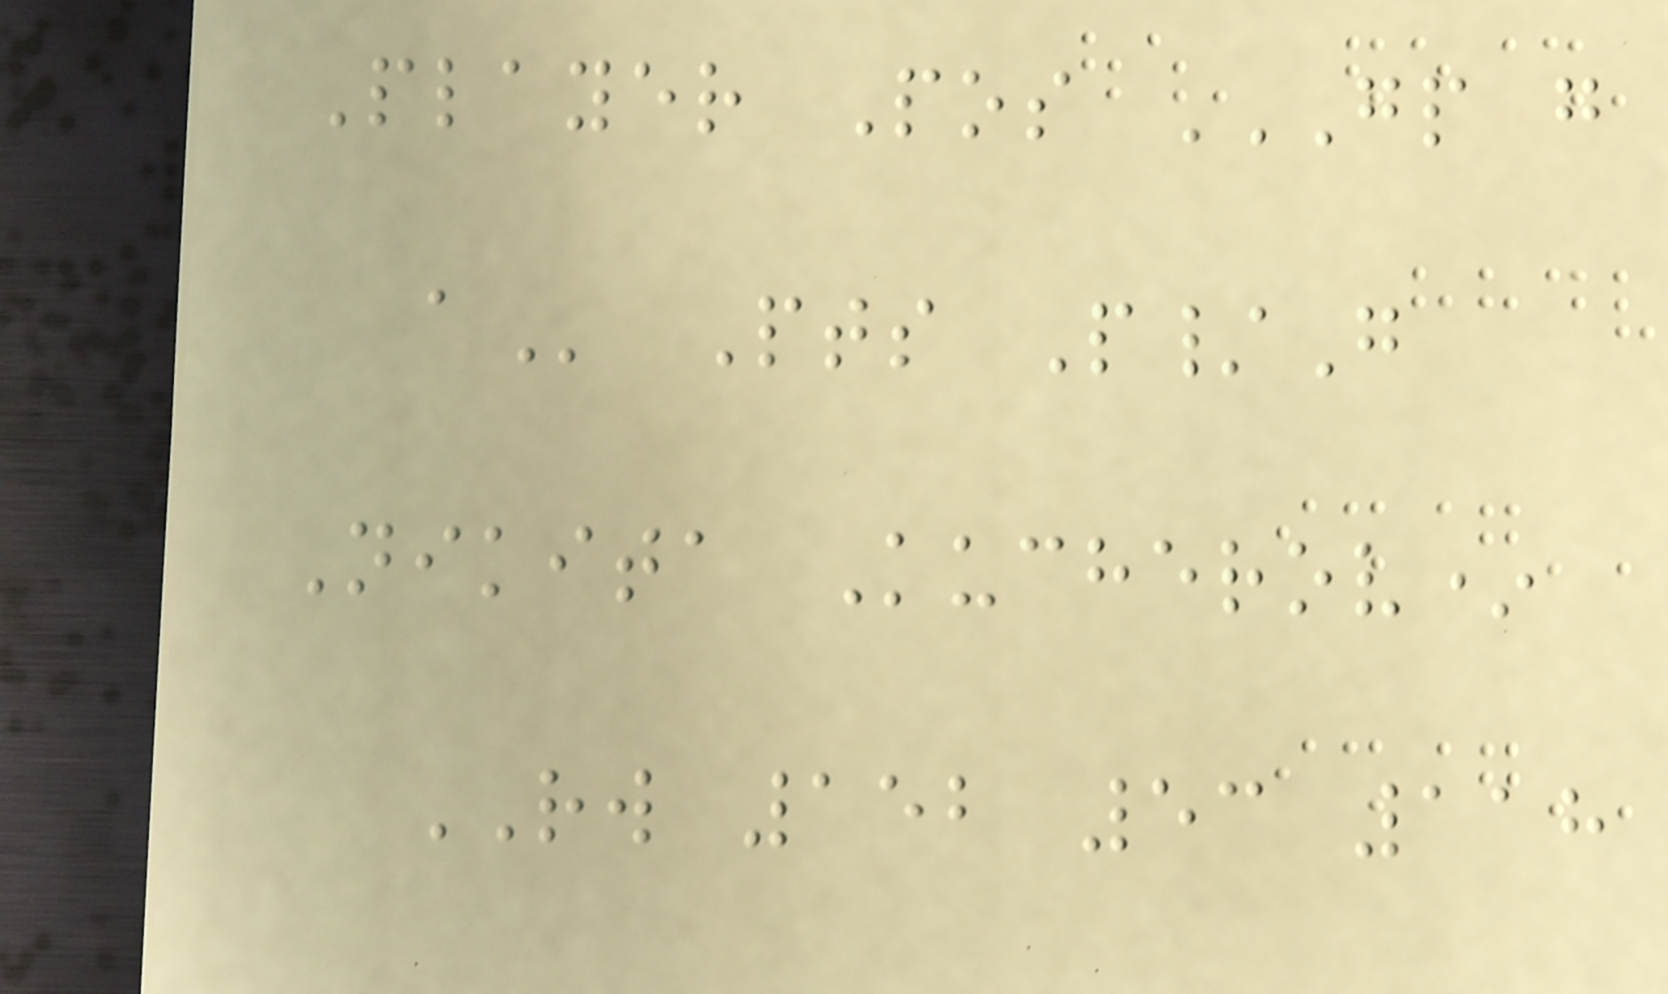Player Pos GP G
A Pts P/G
Nikita Kucherov*
RW 152 53 118
